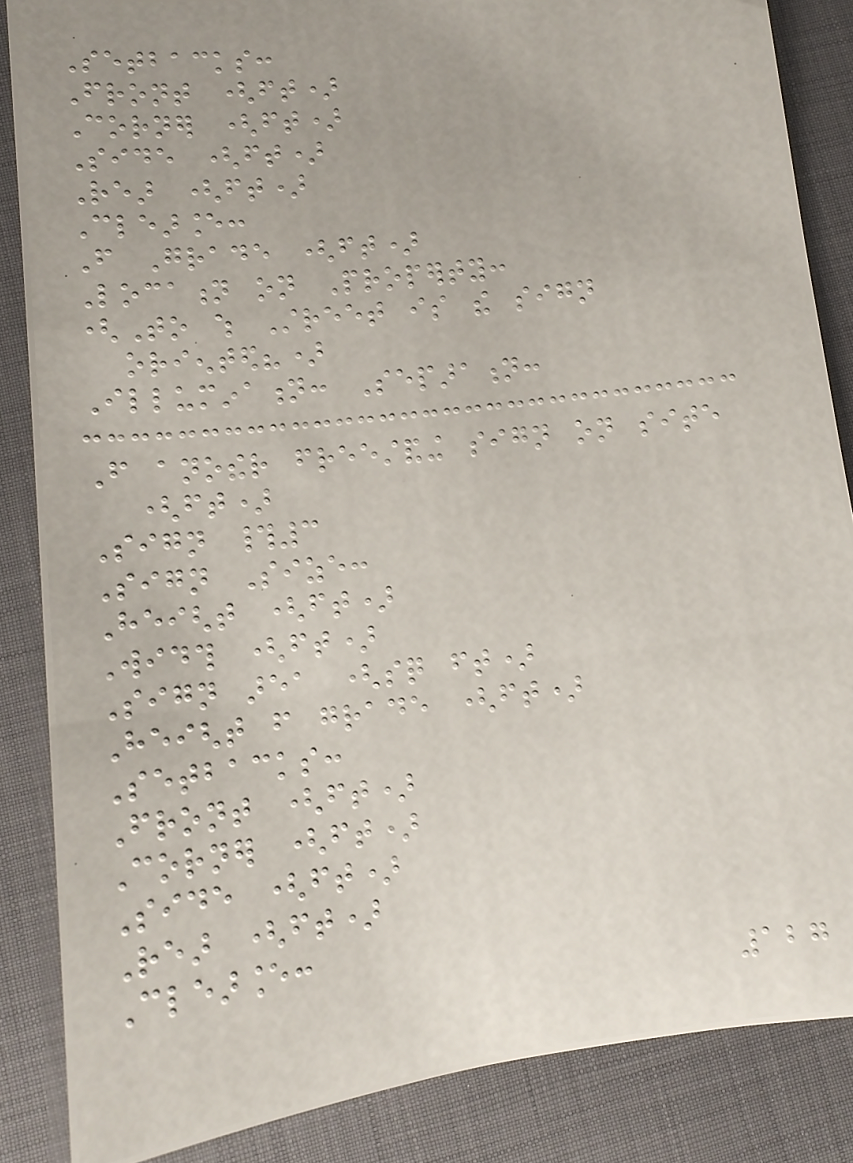Setbacks:
Front (ft)
Corner (ft)
Side (ft)
Rear (ft)
Clearance:
From Grade (ft)
Location on Property:
(To which Street is the sign
oriented?)
Illumination: Separation:
From another freestanding sign on site
(ft)
Sign #3
Sign Size:
Height (ft)
Width (ft)
Sign area (sq ft)
Height from grade (ft)
Setbacks:
Front (ft)
Corner (ft)
Side (ft)
Rear (ft)
Clearance:
127
